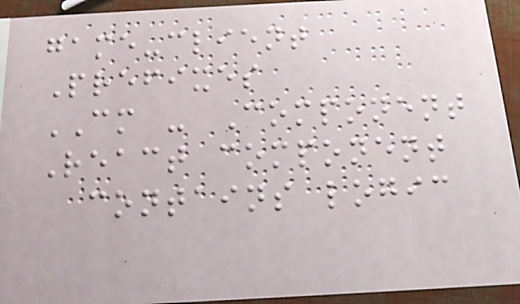game-client
Prefixes
CM - Component
React component
contains logic
